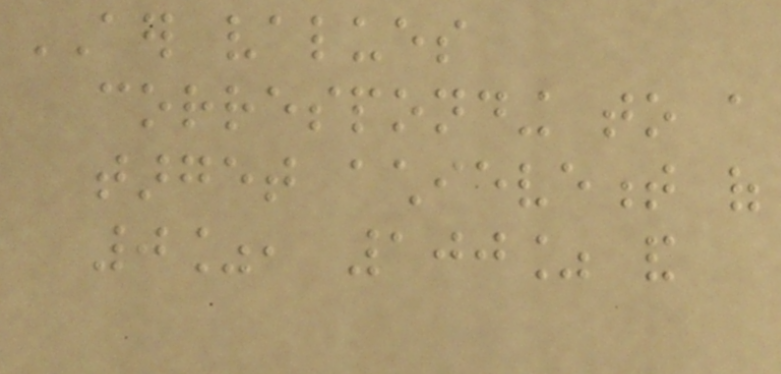AER values
corresponding to a
target achievement of
0%, 100% and
